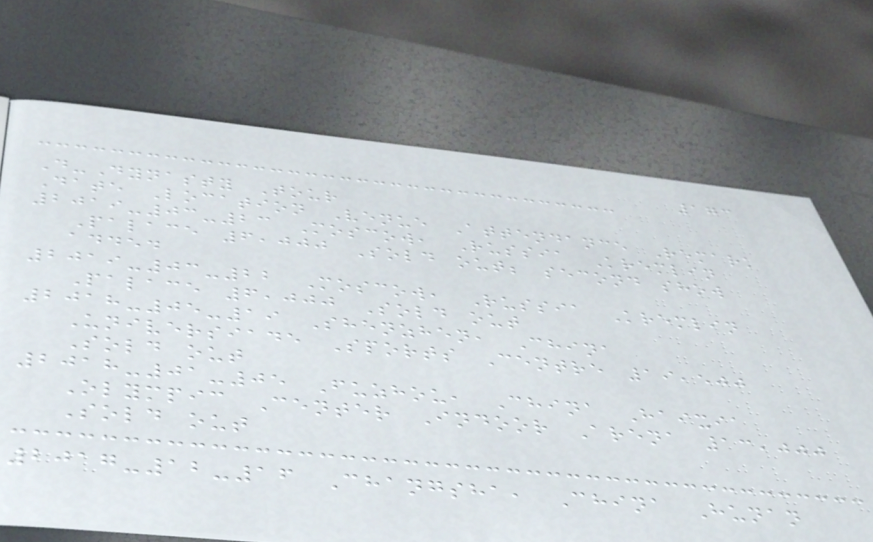173
D-Dynasty Tour
Date Location Venue Attendance Remark
2019-03-23 Moscow, Russia Kremlin
Palace 6,000 Sold out; second show
added
2019-03-22 Moscow, Russia Kremlin
Palace 6,000 Sold out
2018-05-19 Shenzhen, China
Universiade Sports Centre 19,500
Sold out
2018-01-05 Fuzhou, China Haixia
Olympic Center Indoor Arena 13,000
Sold out
2017-12-16 Changsha, China Hunan
